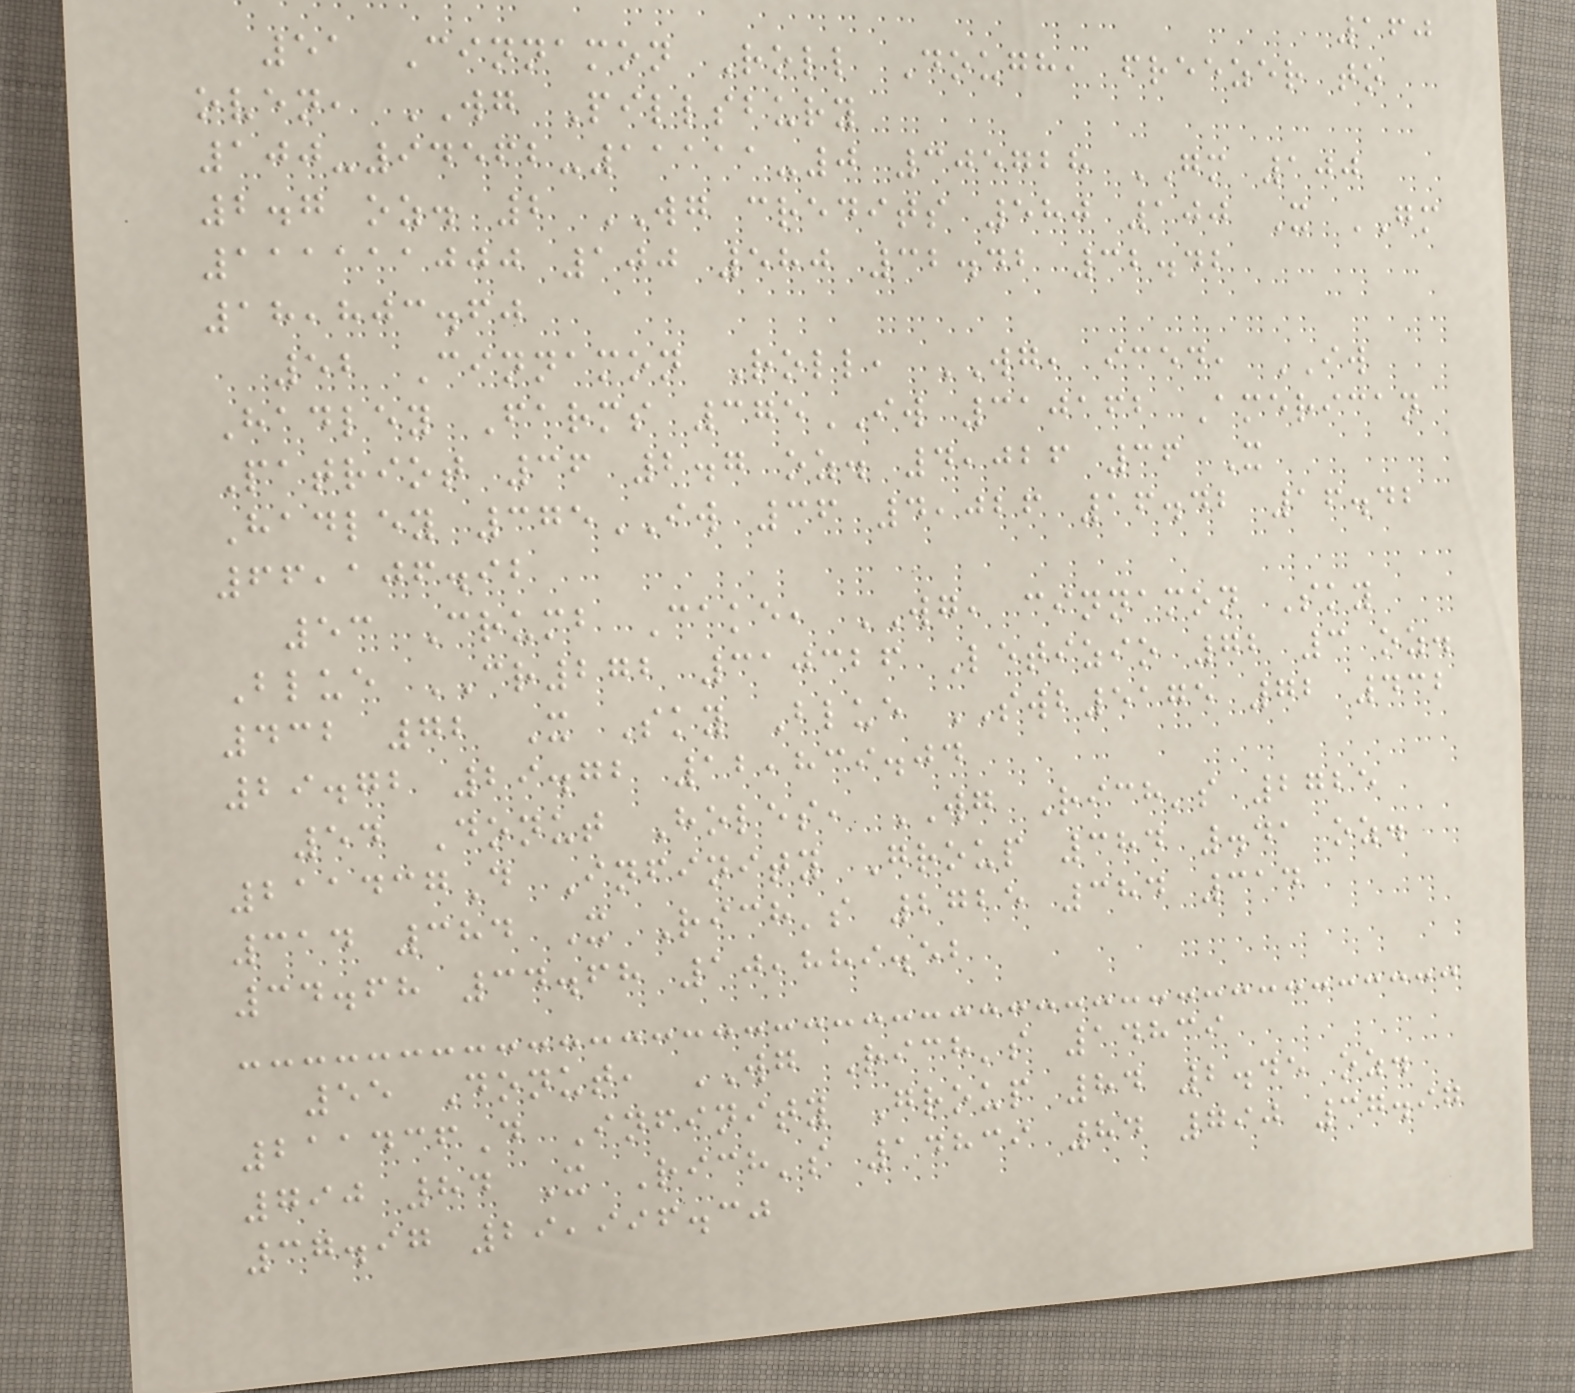160
51 Cinnamon Roll Dough, freezer to
oven, WG Pillsbury
100-94562-11111-0 305728 GM 100
2.7 oz. 2 WG credits 580 100 X GM
111111000 100 580 32.42 32.42
18,803.60
52 Cinnamon Roll, WG, iced, IW
Hadley Farms 375IW 310162 American
Patriot 36 2.7 oz. 4,026 36 X
Hadley 375IW 36 4,026 16.42 16.42
66,106.92
53 Crumb Cake, WG, cinnamon Sky
Blue CR272 310326 Letizio 72 3 oz.
432 72 X Sky Blue SWB5175 72 432
29.72 29.72 12,839.04
54 Donut Holes, WG Rich's 2725
211437D Infinity Group 384 .41 oz.
314 384 X Rich's 2725 384 314
34.68 34.68 10,889.52
55 Donut, WG Rich's 14839
211436D Infinity Group 84 2.45 oz.
790 84 X Rich's 14839 84 790 37.97
37.97 29,996.30
